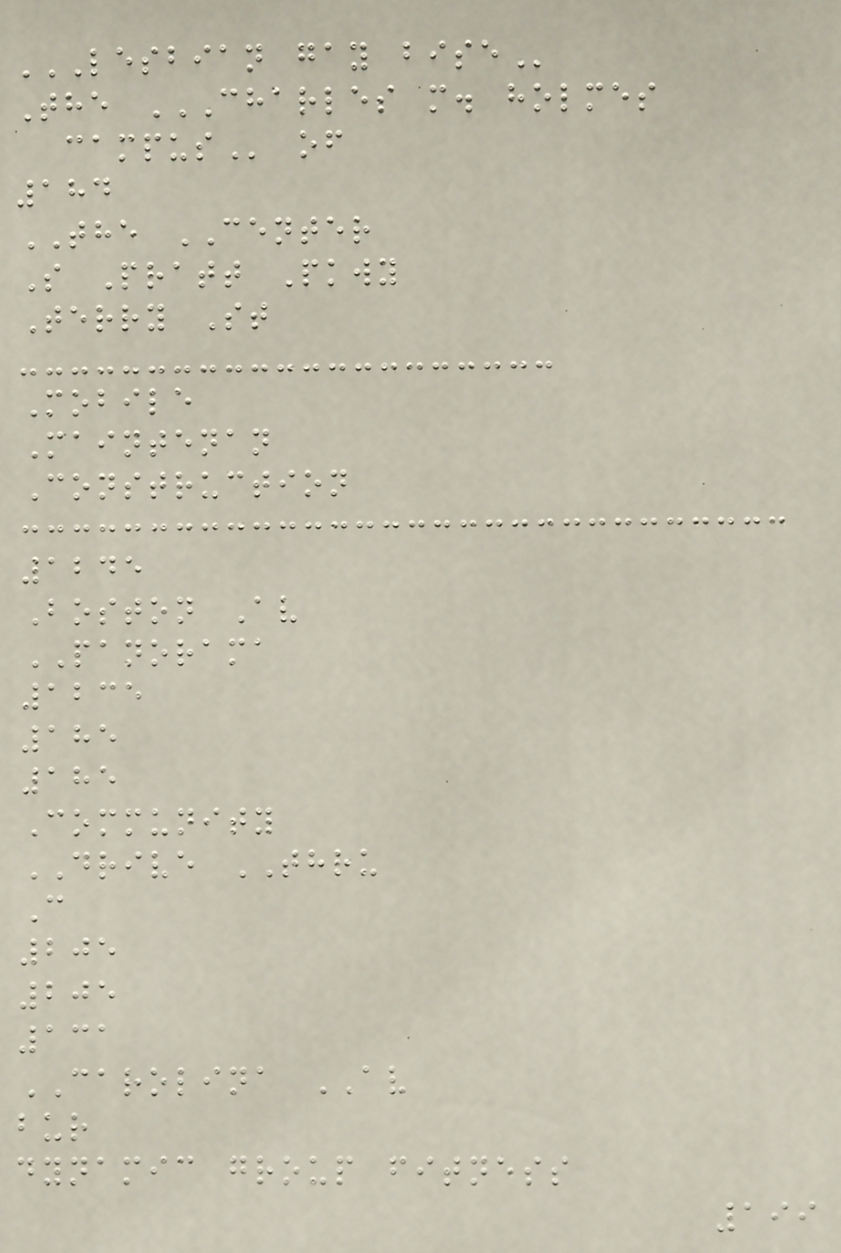LESBIAN GAY BISE
The CHARLES M. HOLMES
CAMPUS of
184
THE CENTER
S Pratt Pkwy
Terry St
Mobile
Maintenan
Construction
1245
Boston Av
PANORAMA
1235
185
185
Community
DRIVE THRU
C
205
205
131
CAROLINA AV
bur
dynamic group fitness
199
